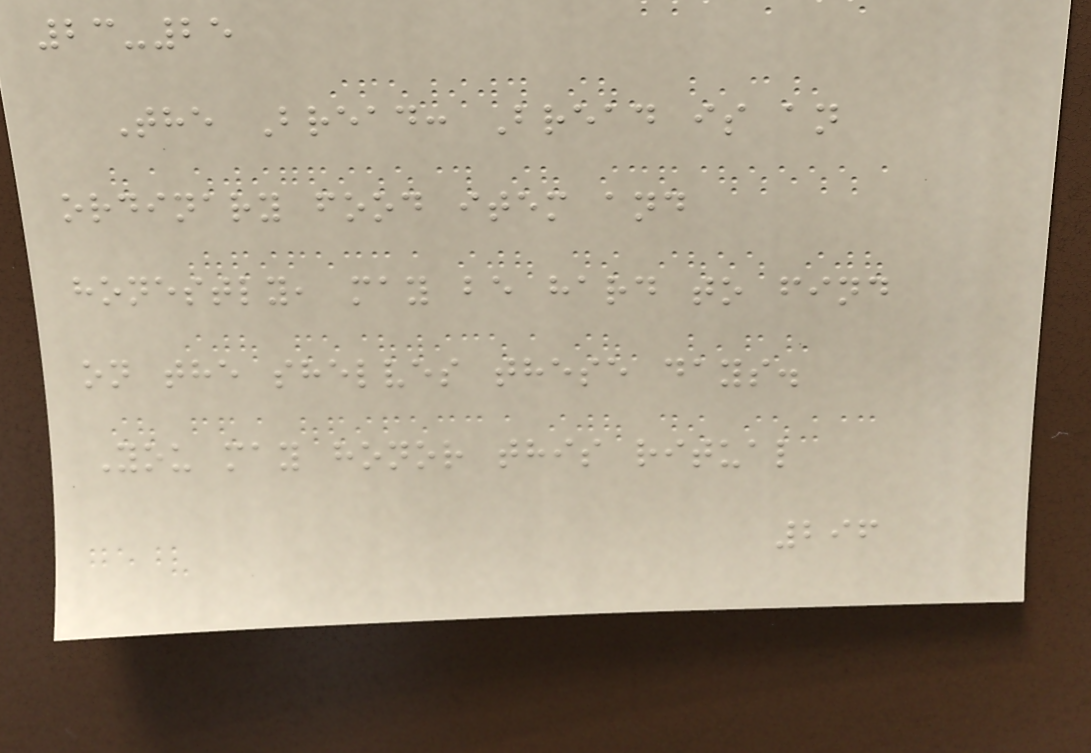23-25
The Bread: Bread is an
ordinary food item and
honestly, may be hard to find
on the shelves these days.
You may honor this ritual
296
